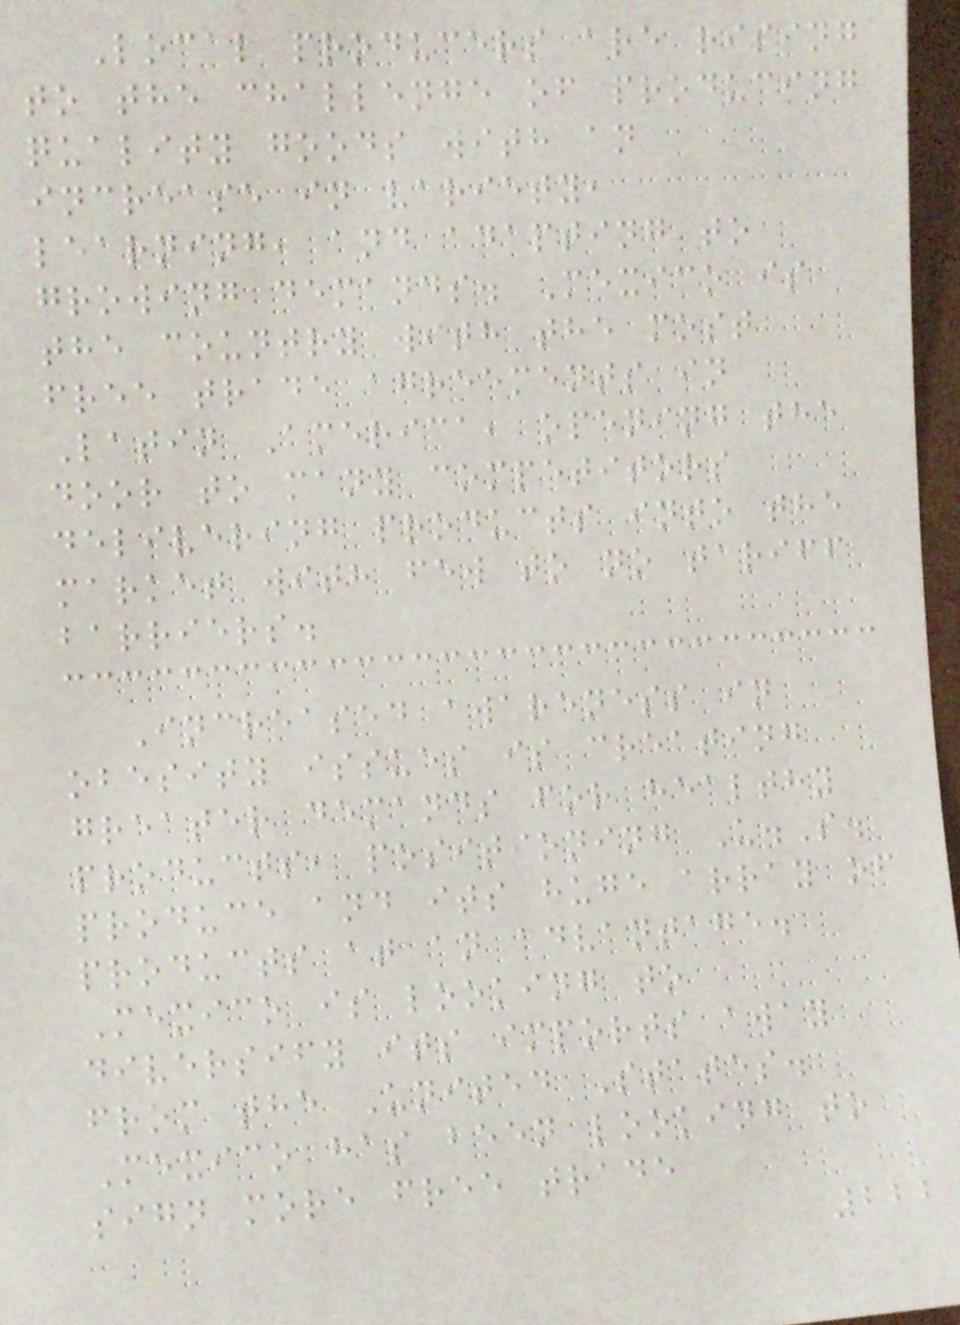Local producers are rising
to the challenge of producing
quality goods with an
increase in variety,
learning, and adapting to
growing demands. Mexico is
the country with the most
free trade agreements in
Latin America, opening the
door to many competitors
delivering products into the
market with few to no tariff
barriers.
Increased awareness in
obesity issues is creating
greater demands for healthy
products, positioning U.S.
produce and its huge array of
products at an advantage.
Mexico is looking to
diversify its imports away
from the United States.
Mexico has been looking to
sign more free trade
222
